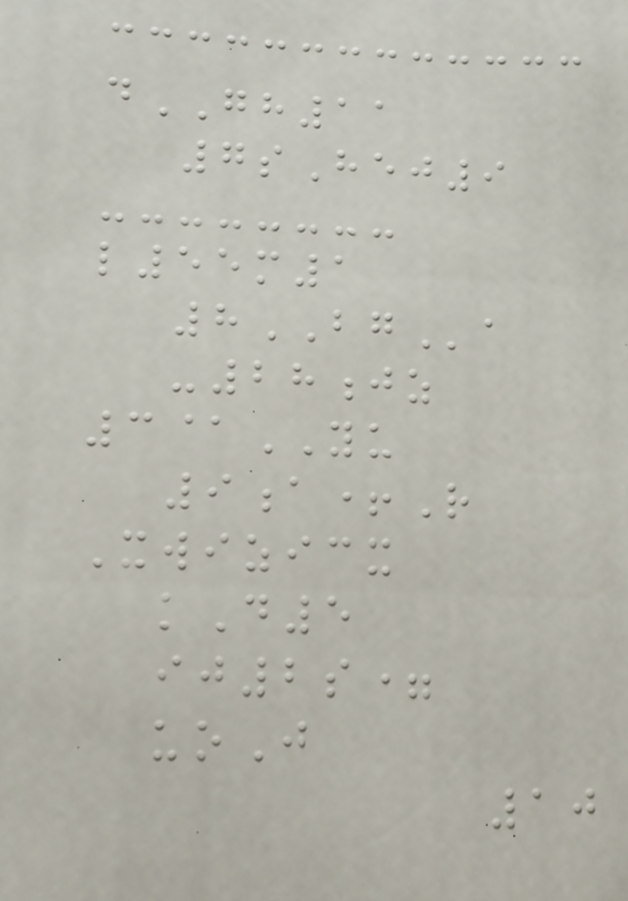dGH11
7sHej9
l55m1
8BGa
-28jz
3@YU
9a+R
Xwizicx
kD5
ij2s=
uoJ
10
